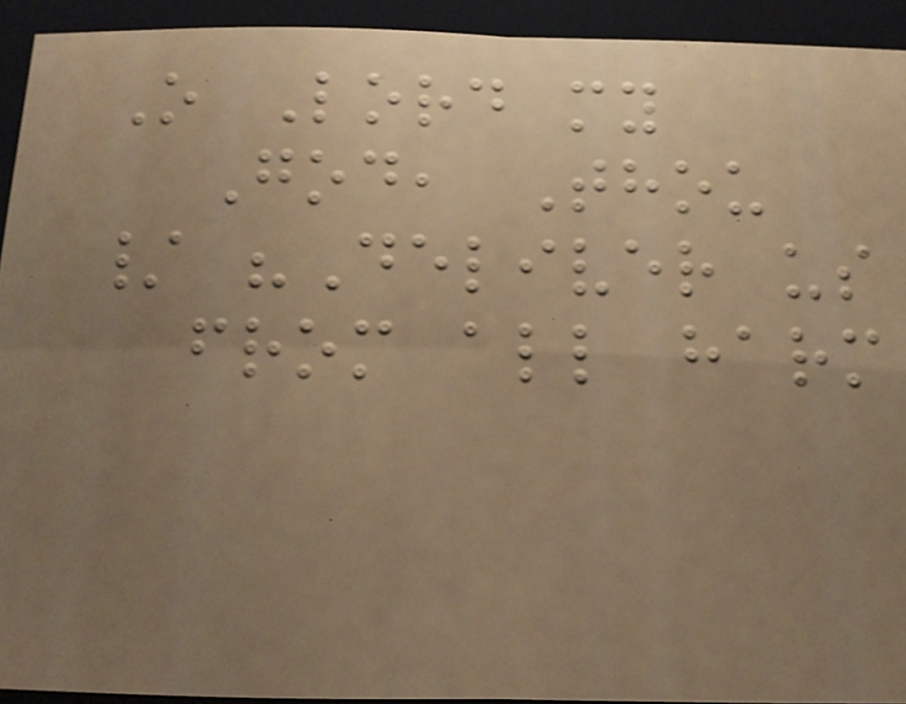O Lord my
God, Thou
/ "Deliver us
from all harm
